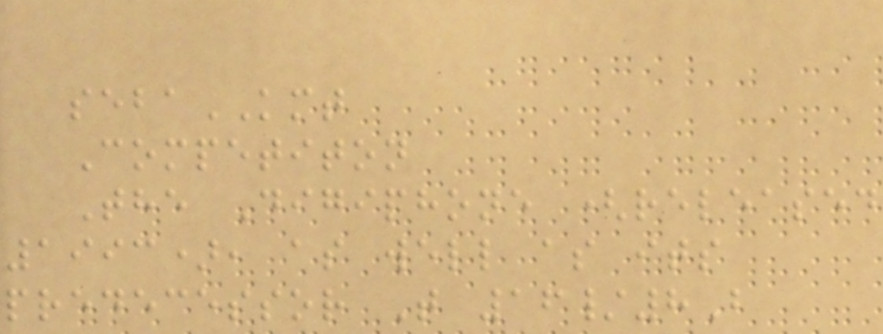sebaKMT
Competiton
The Digiphone (released
1993), as well as its
predecessor T 16/8B
